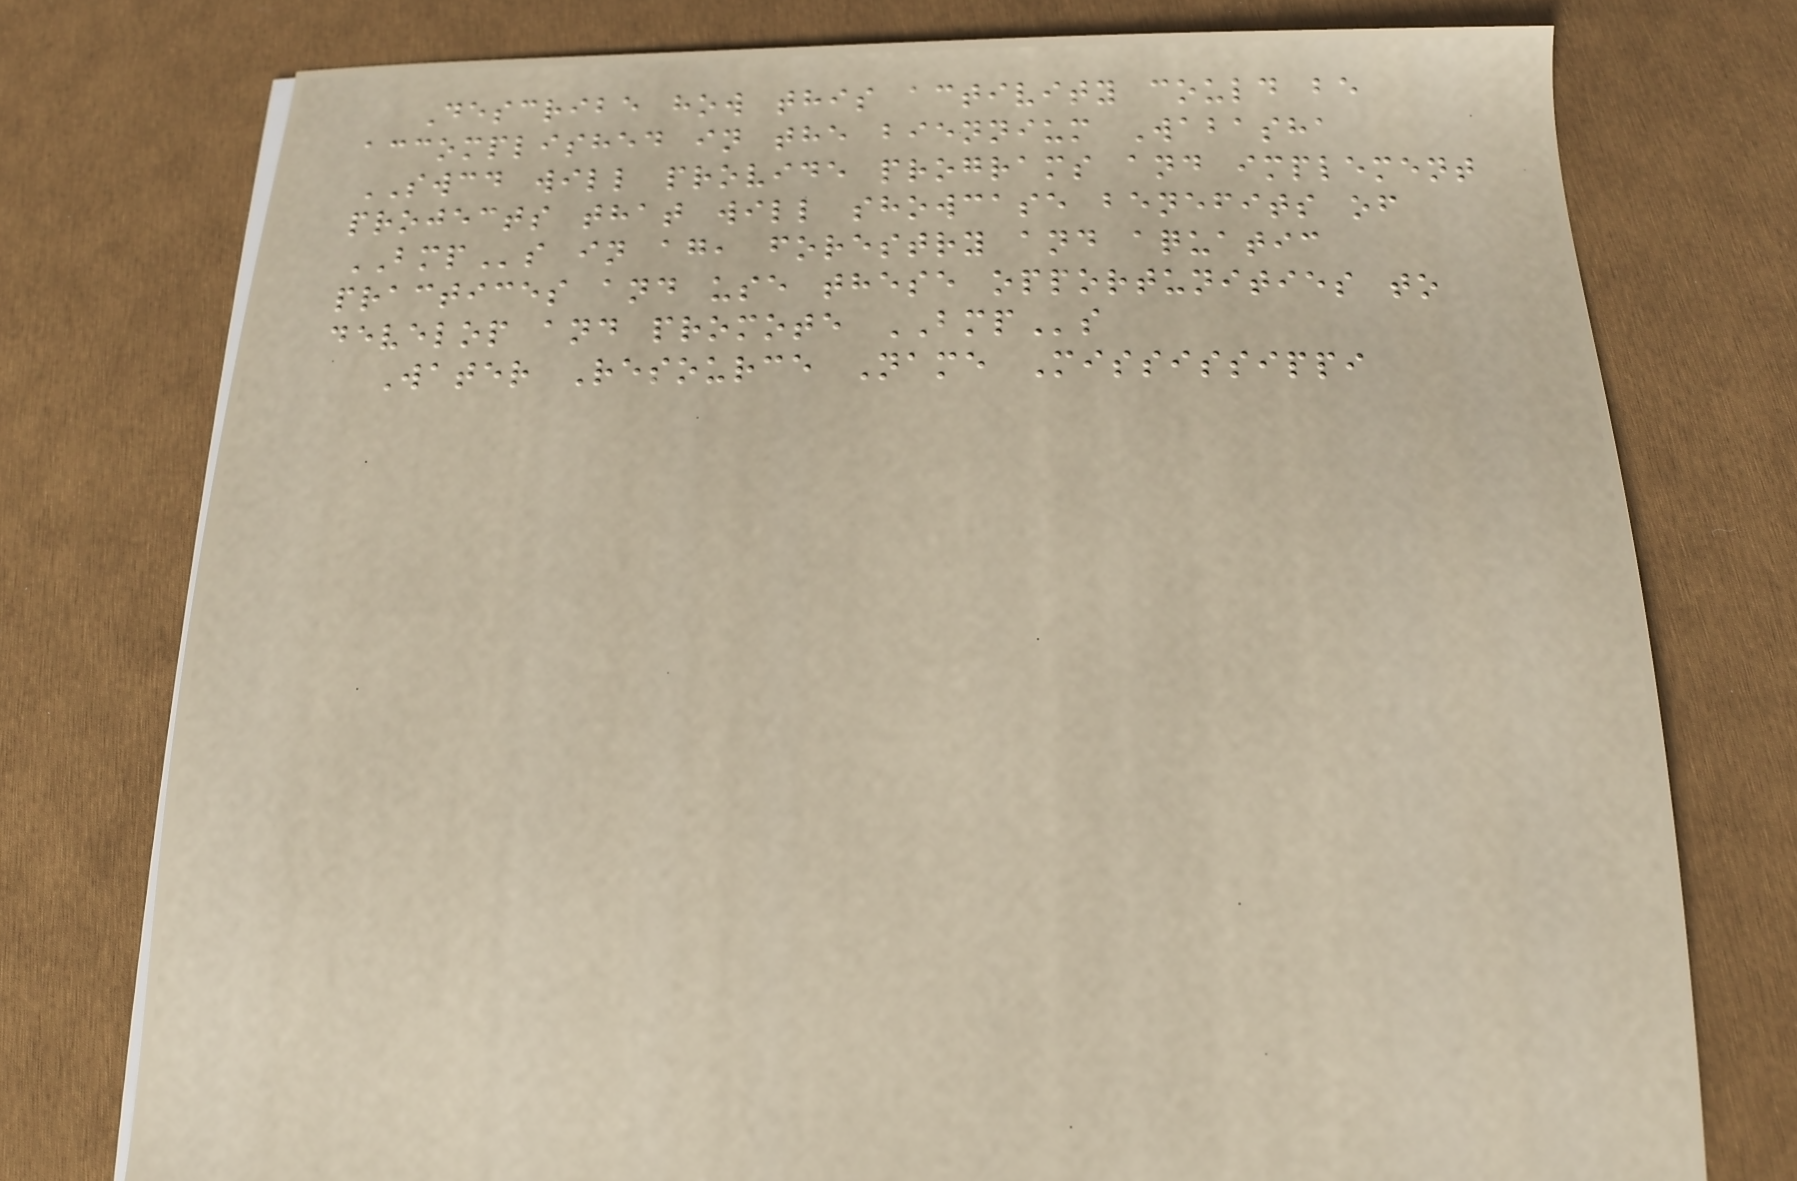Describe how this activity could be
accomplished in the biennium Wabasha
SWCD will provide programs and implement
projects that will showcase benefits of
BMPs in ag, forestry and aquatic
practices and use these opportunities to
develop and promote BMPs
Water Resource Name Mississippi
